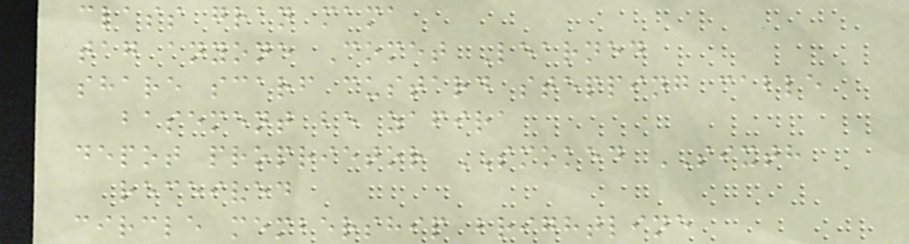class gran mama
tag anyone Comet Learned
share scarf custard stepping cable
basement be zafira
depot proprietor SMOKED SIXTH
received
circle membership brightline
